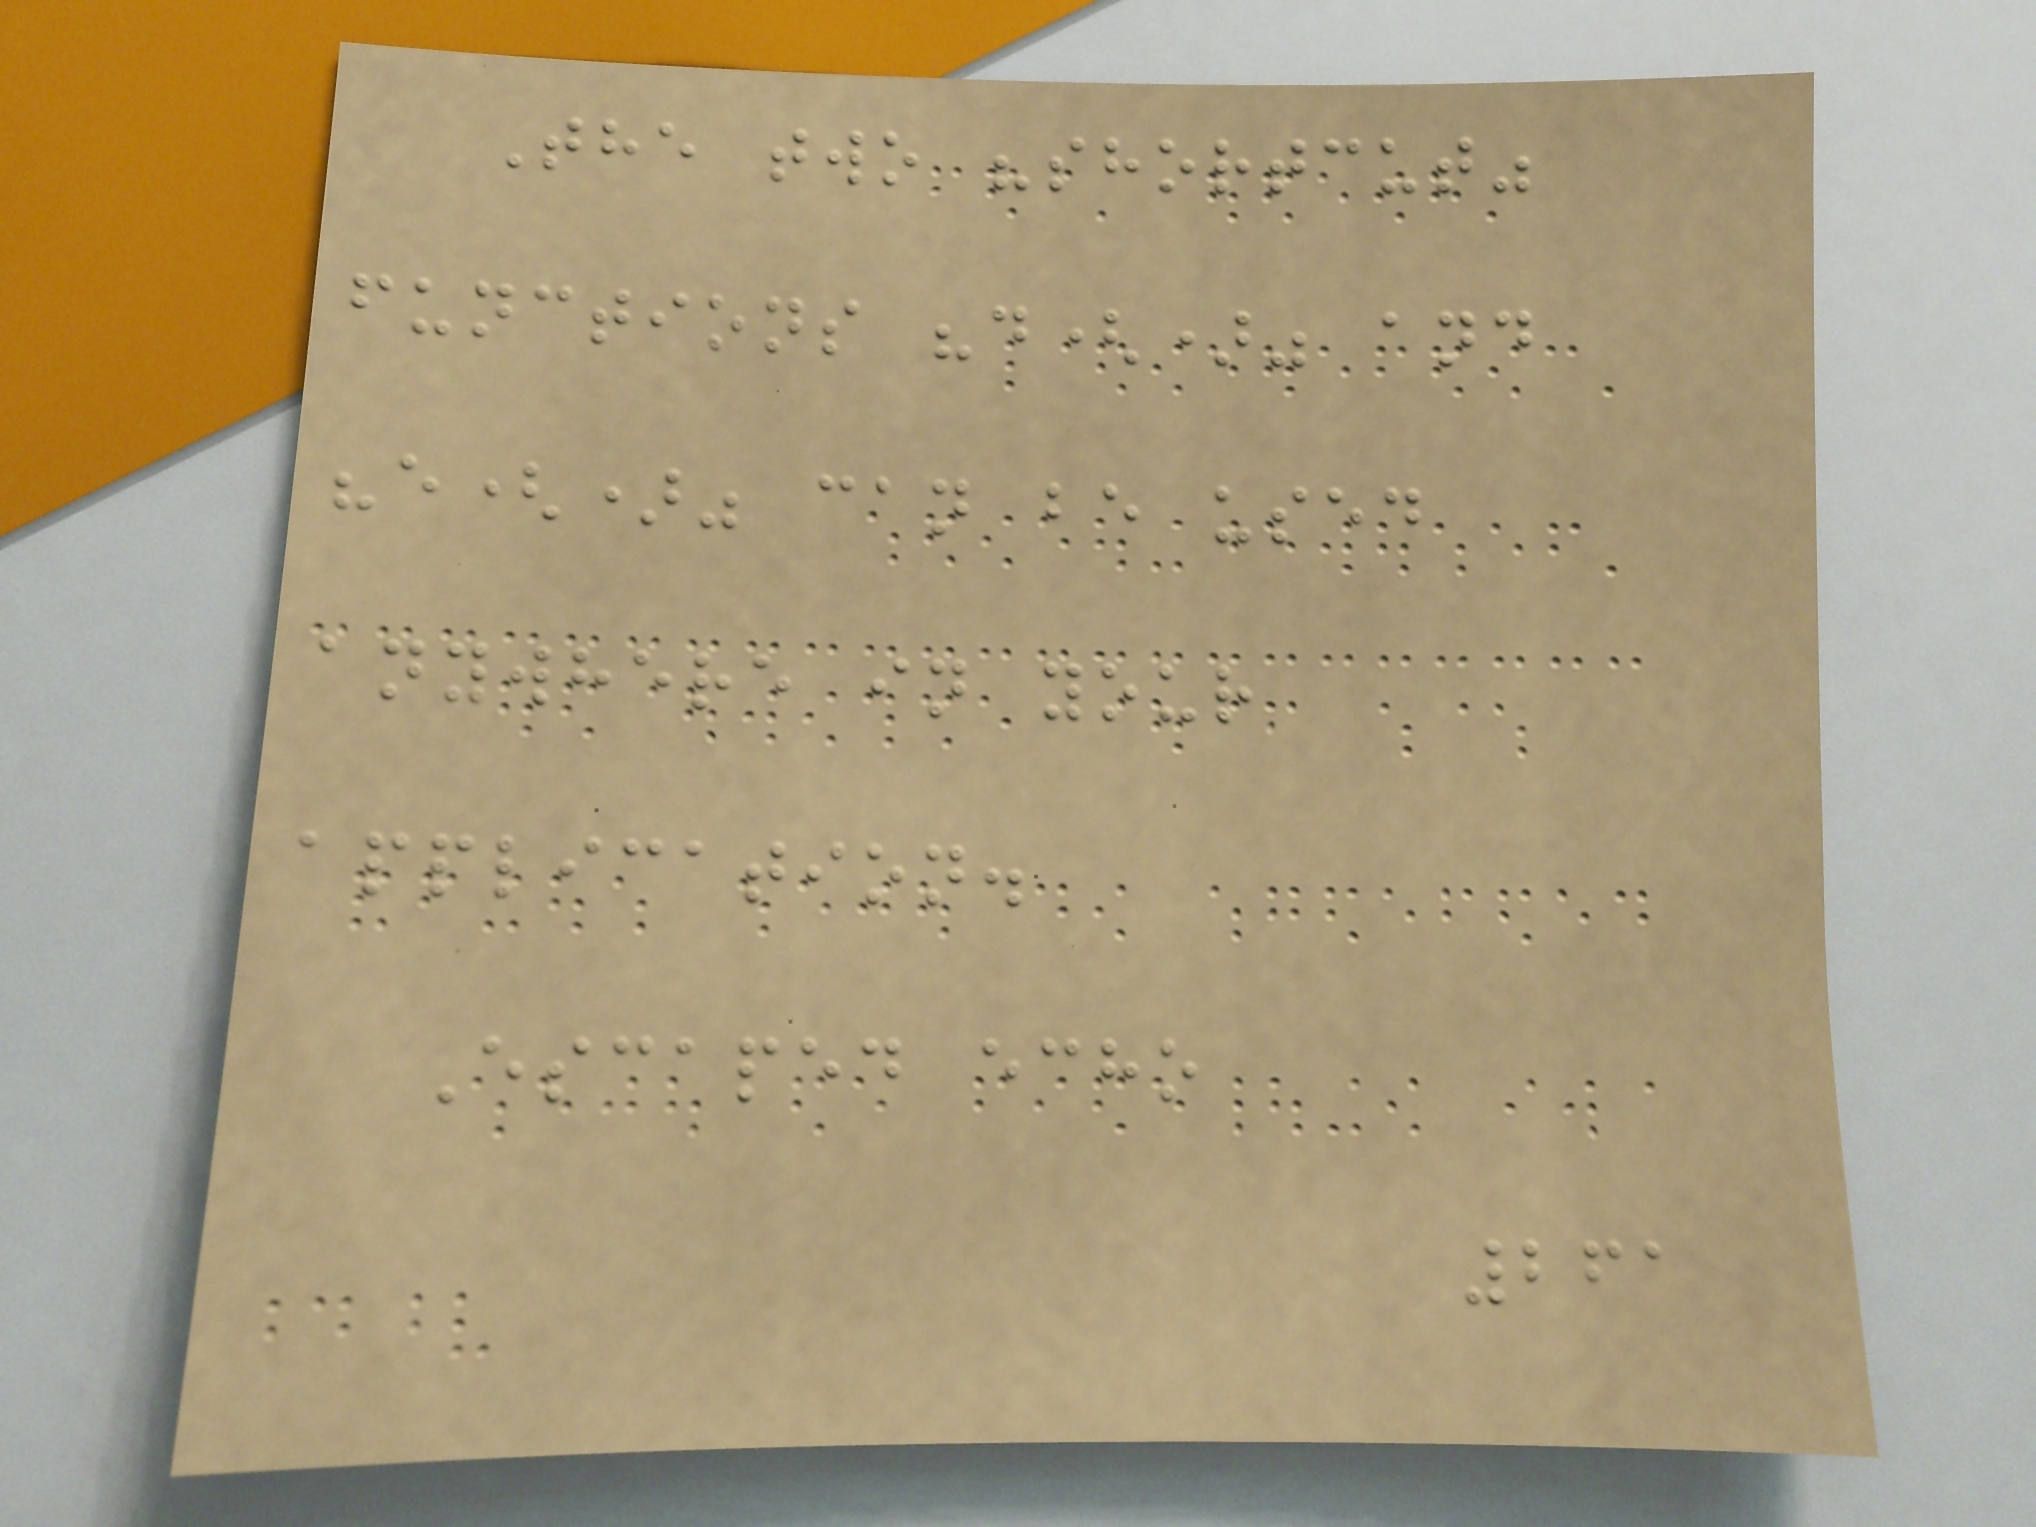The two "shortcut"
functions "d()" and
"e()" can be used
anywhere in your
application.
Escaped echo
261
